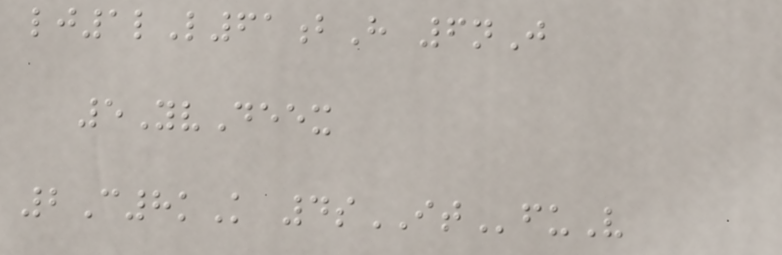lj1lL61bH 6nJ
5YvDeex
2C8kK 4sITfuV
